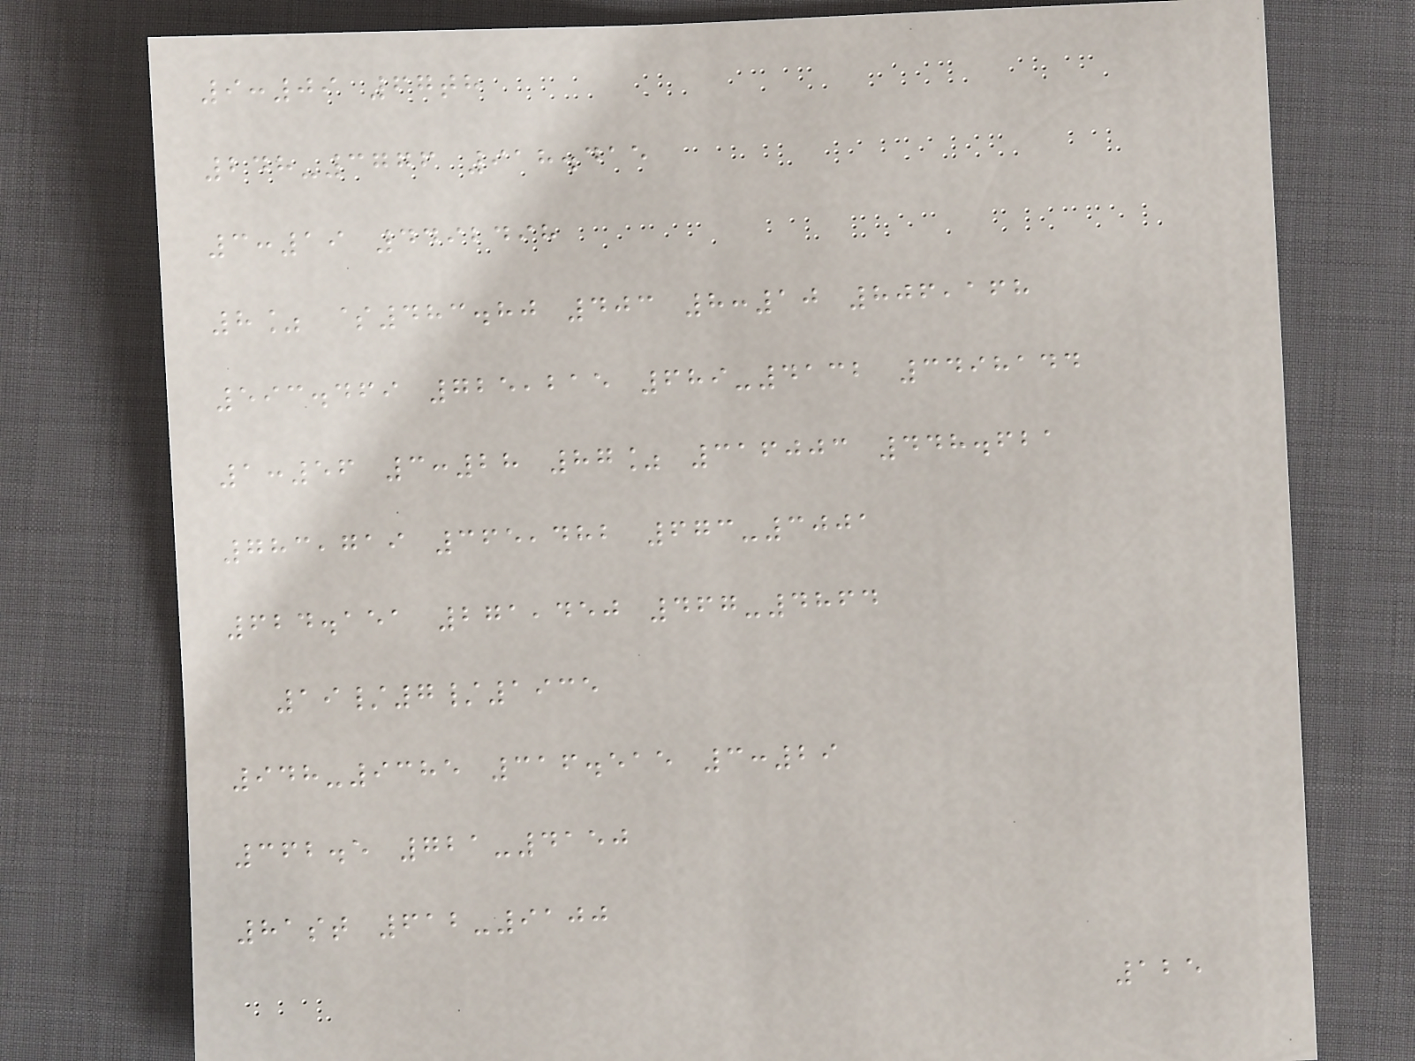9:09 67th
248-3776 918.415
3:19 4492498
8% $483.80 403 8:10 806,168
593.469 725,215 689-4132 3498144
1:56 3:28 87% 316003 448.621
783,719 365,482 673-3001
624.151 271,450 467-4864
19/7/1935
948-9385 316.515 3:29
362.5 721-4150
81st 612-9100
125
